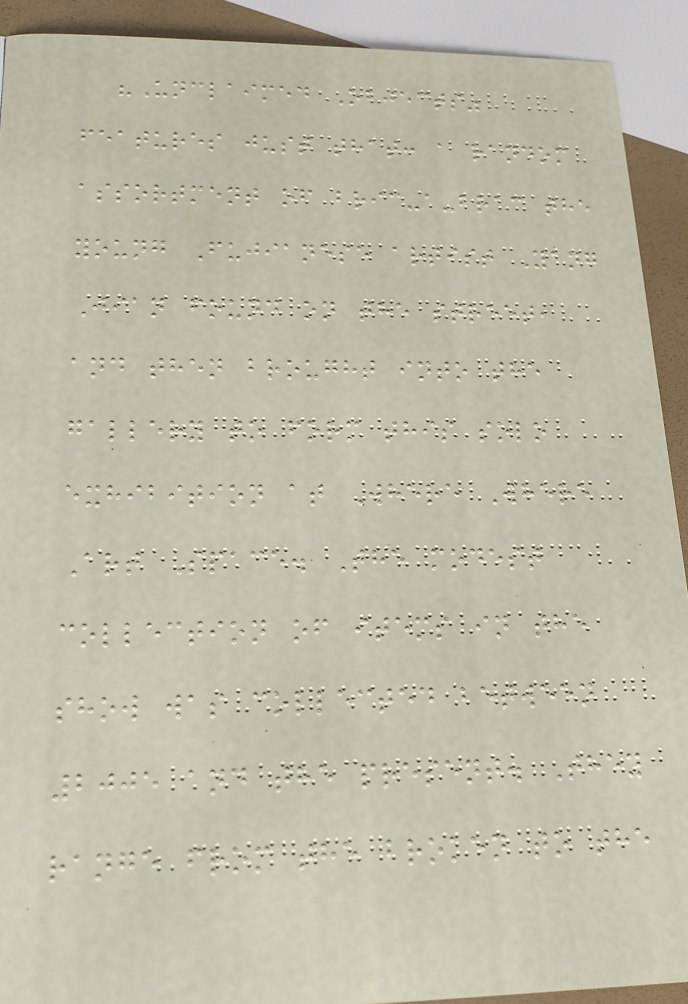"Unclaimed Objects"
features just that: a random
assortment of bric-a-brac the
young Fujianese artist Yang
Jian found on the street,
and then brought into the
gallery to form this solo
exhibition at Where Where
Art Space. The modest
collection of items in the
show was collected between
2005 and the present. They
range from the broken to the
